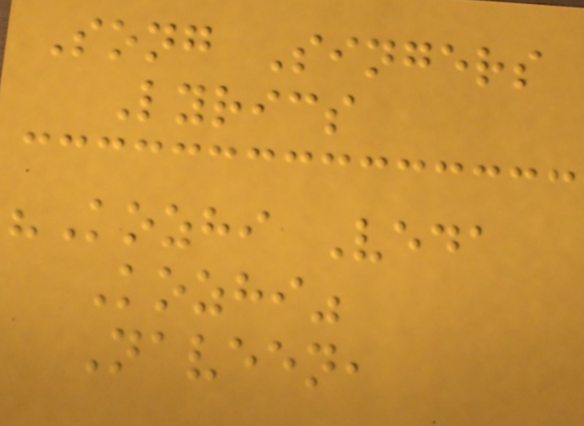Song Singers
Lyrics
"Kozhi Veda
Kozhi"
Naveen,
